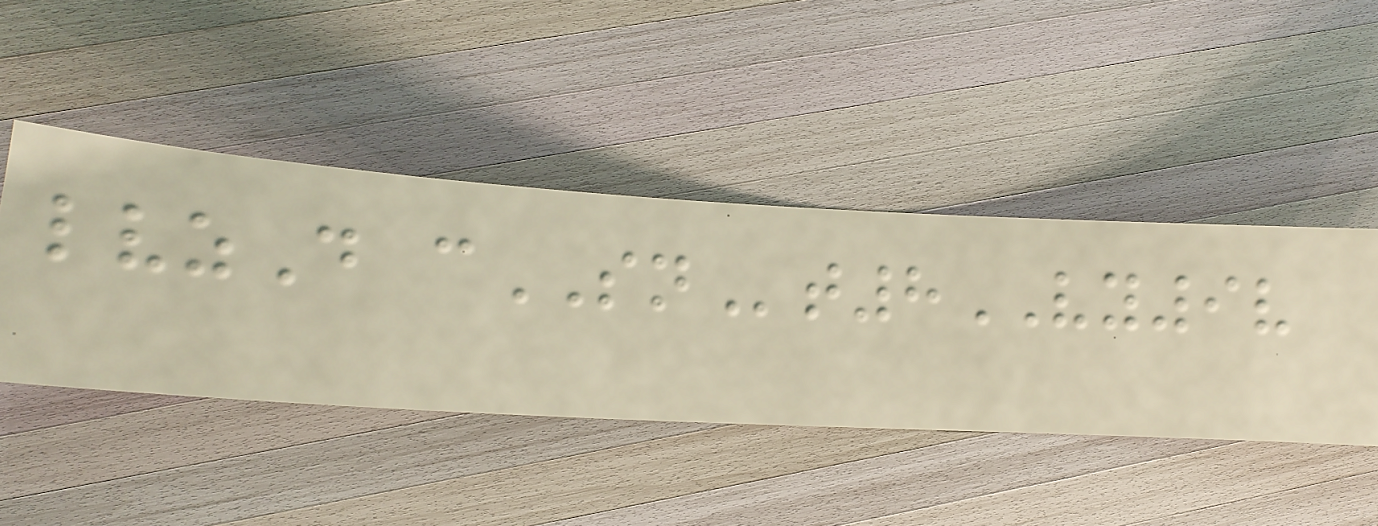lvzD cSNt8VY9v
